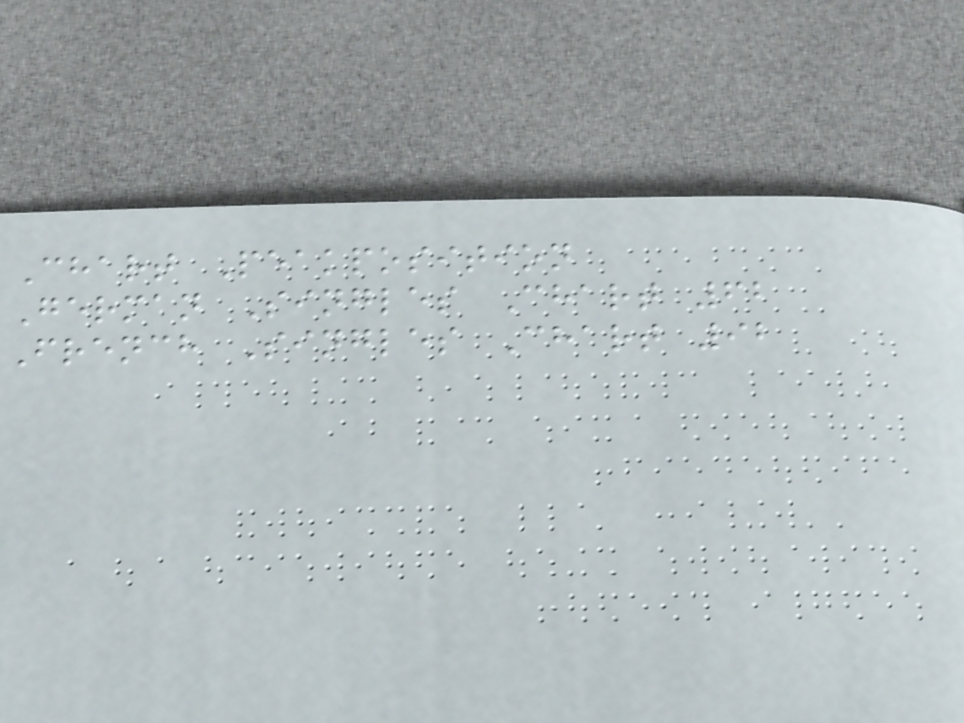Chart Peakposition
German Singles Chart 62
French Singles Chart 92
